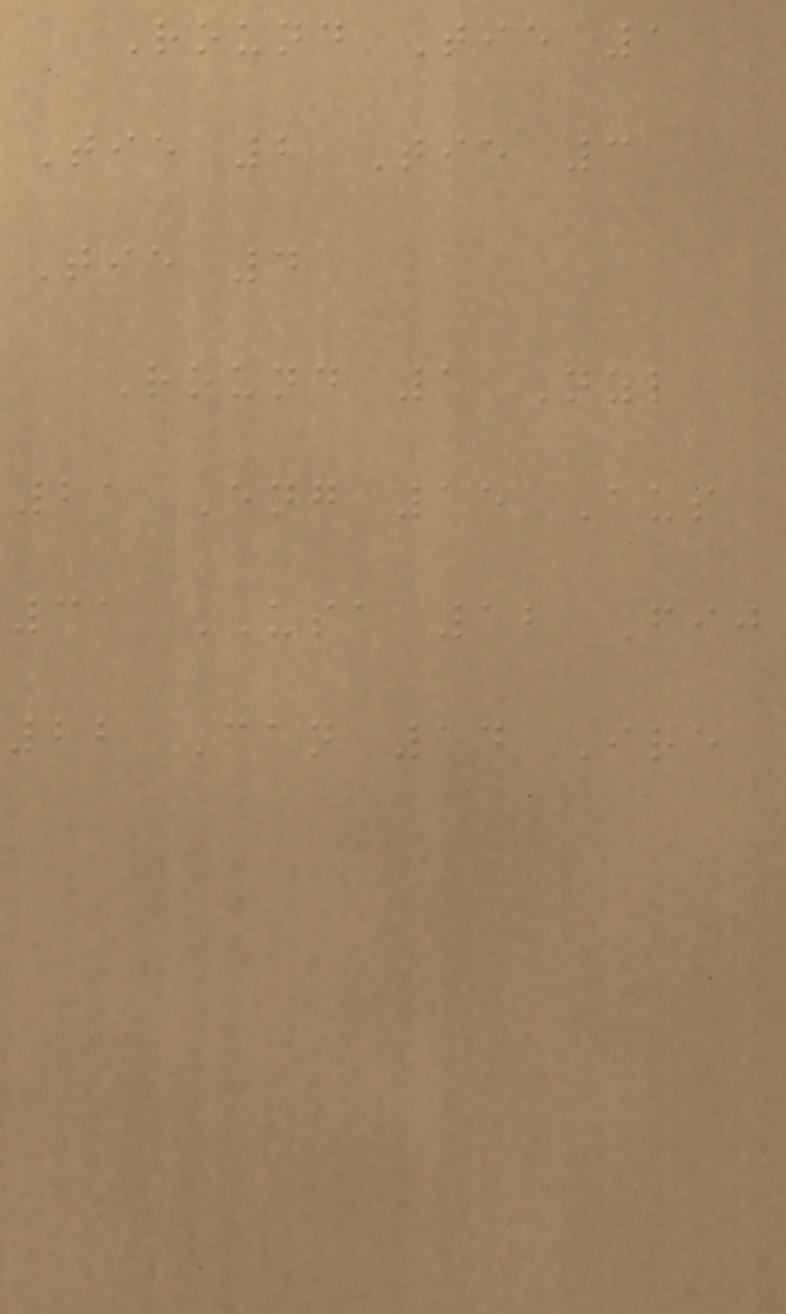Round Tie 1
Tie 2 Tie 3
Tie 4
Round 1 Nzl
21 Eng 15 Aus
31 USA 12 Fij
22 Can 14 Ire
